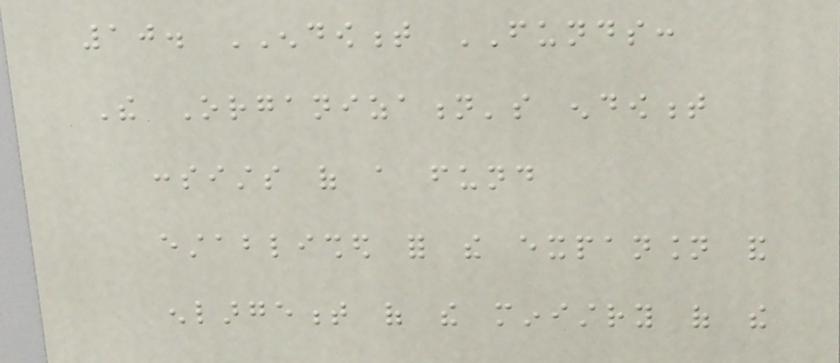10. ENDOWMENT FUNDS:
The Organization's endowment
consists of a fund
established for the expansion and
enlargement of the ministry of the
